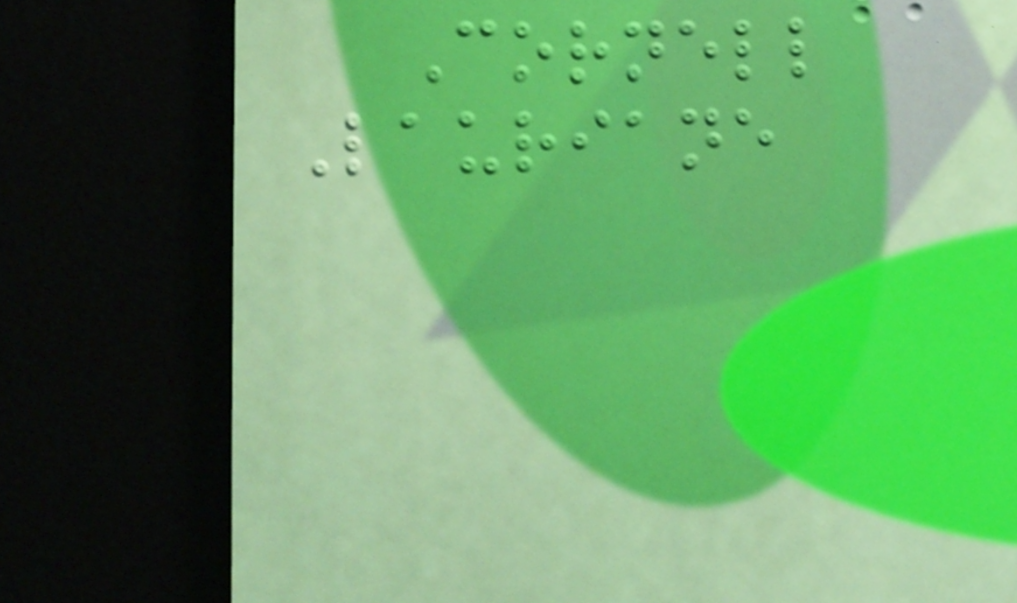Cornell
Lauriane
